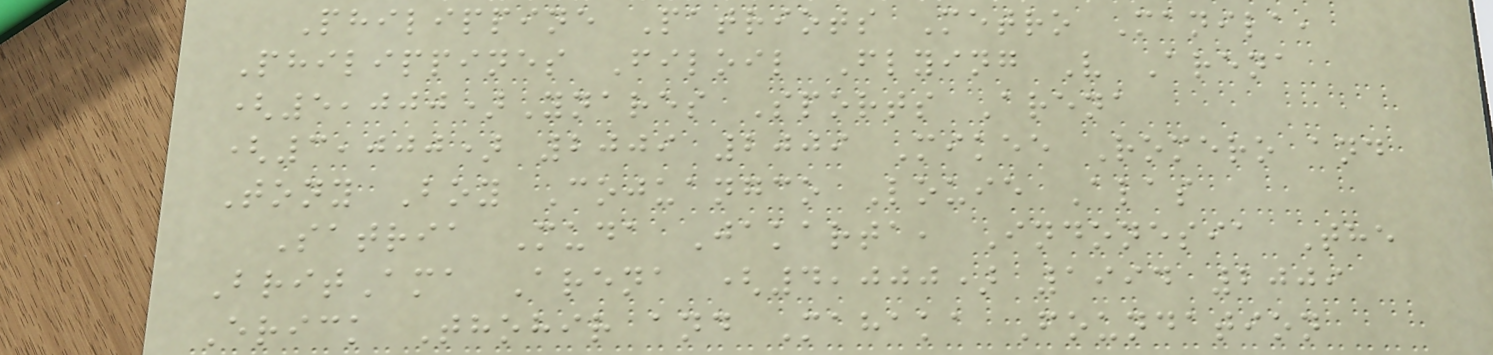Philippine Patriots Metro Manila,
Philippines Filoil Flying V Arena
(5,000)Ynares Sports Arena
(3,000) 2009 2009 Mikee Romero and
Tony Boy Cojuangco Louie Alas
Satria Muda Jakarta, Indonesia The
BritAma Arena (4,000) 1994 2009
Erick Thohir and Mahaka Foundation
